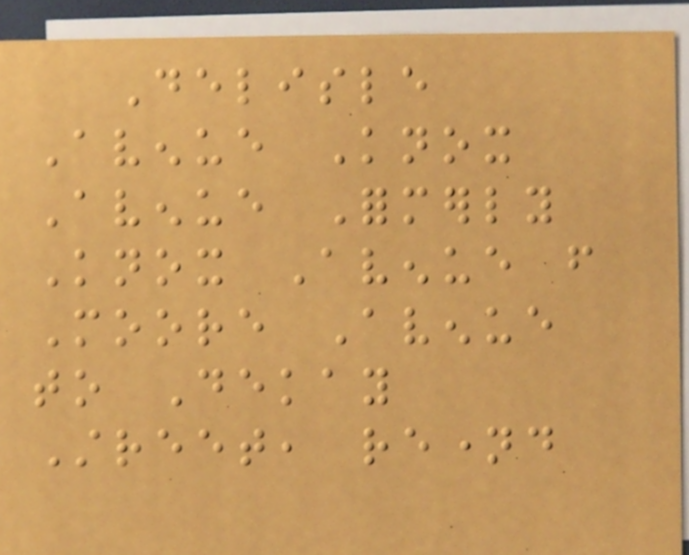Delisle
Avenue Knox
Avenue Formerly
Knox Avenue from
Moore Avenue
to Dekay
Street, renamed
